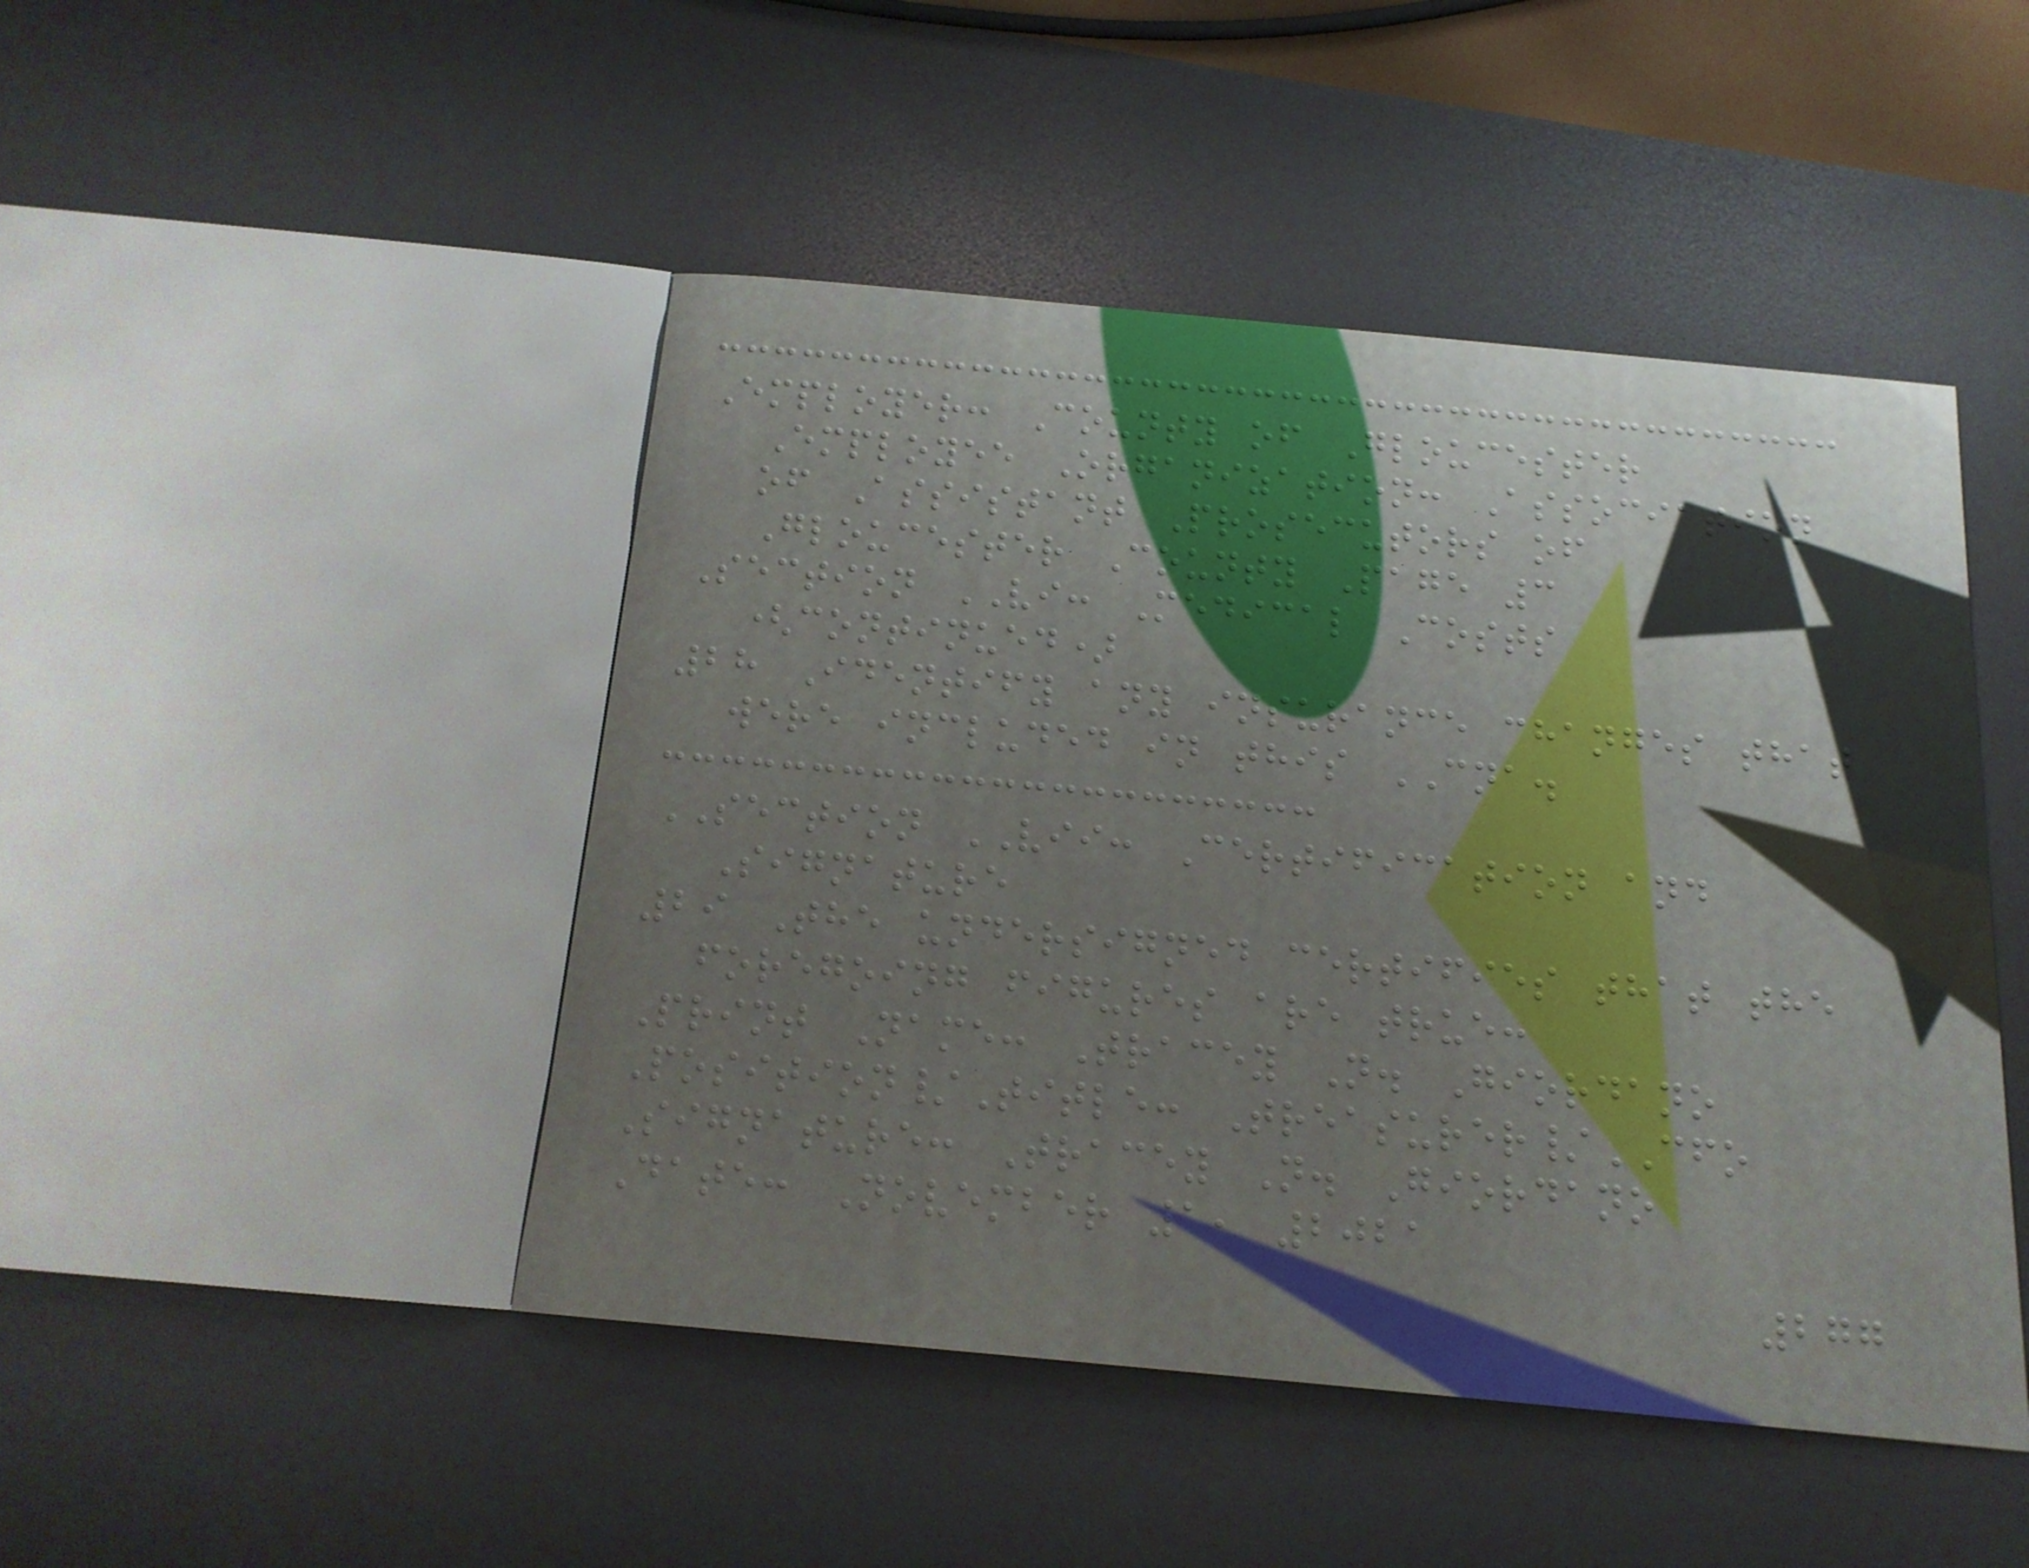Employer: County of Gloucester
Employee Organization: Association
of Assistant Prosecutors of
Gloucester County Page 3
Section VI: Medical Costs
(continued)
28 Identify any insurance changes that
were included in this CNA.
SECTION VII: Certification and
Signature
29 The undersigned certifies that the
foregoing figures are true:
Print Name: Tracey N. Giordano
Position/Title: Treasurer/CFO
Signature: Tracey N. Giordano
Date: November 1, 2021
277
